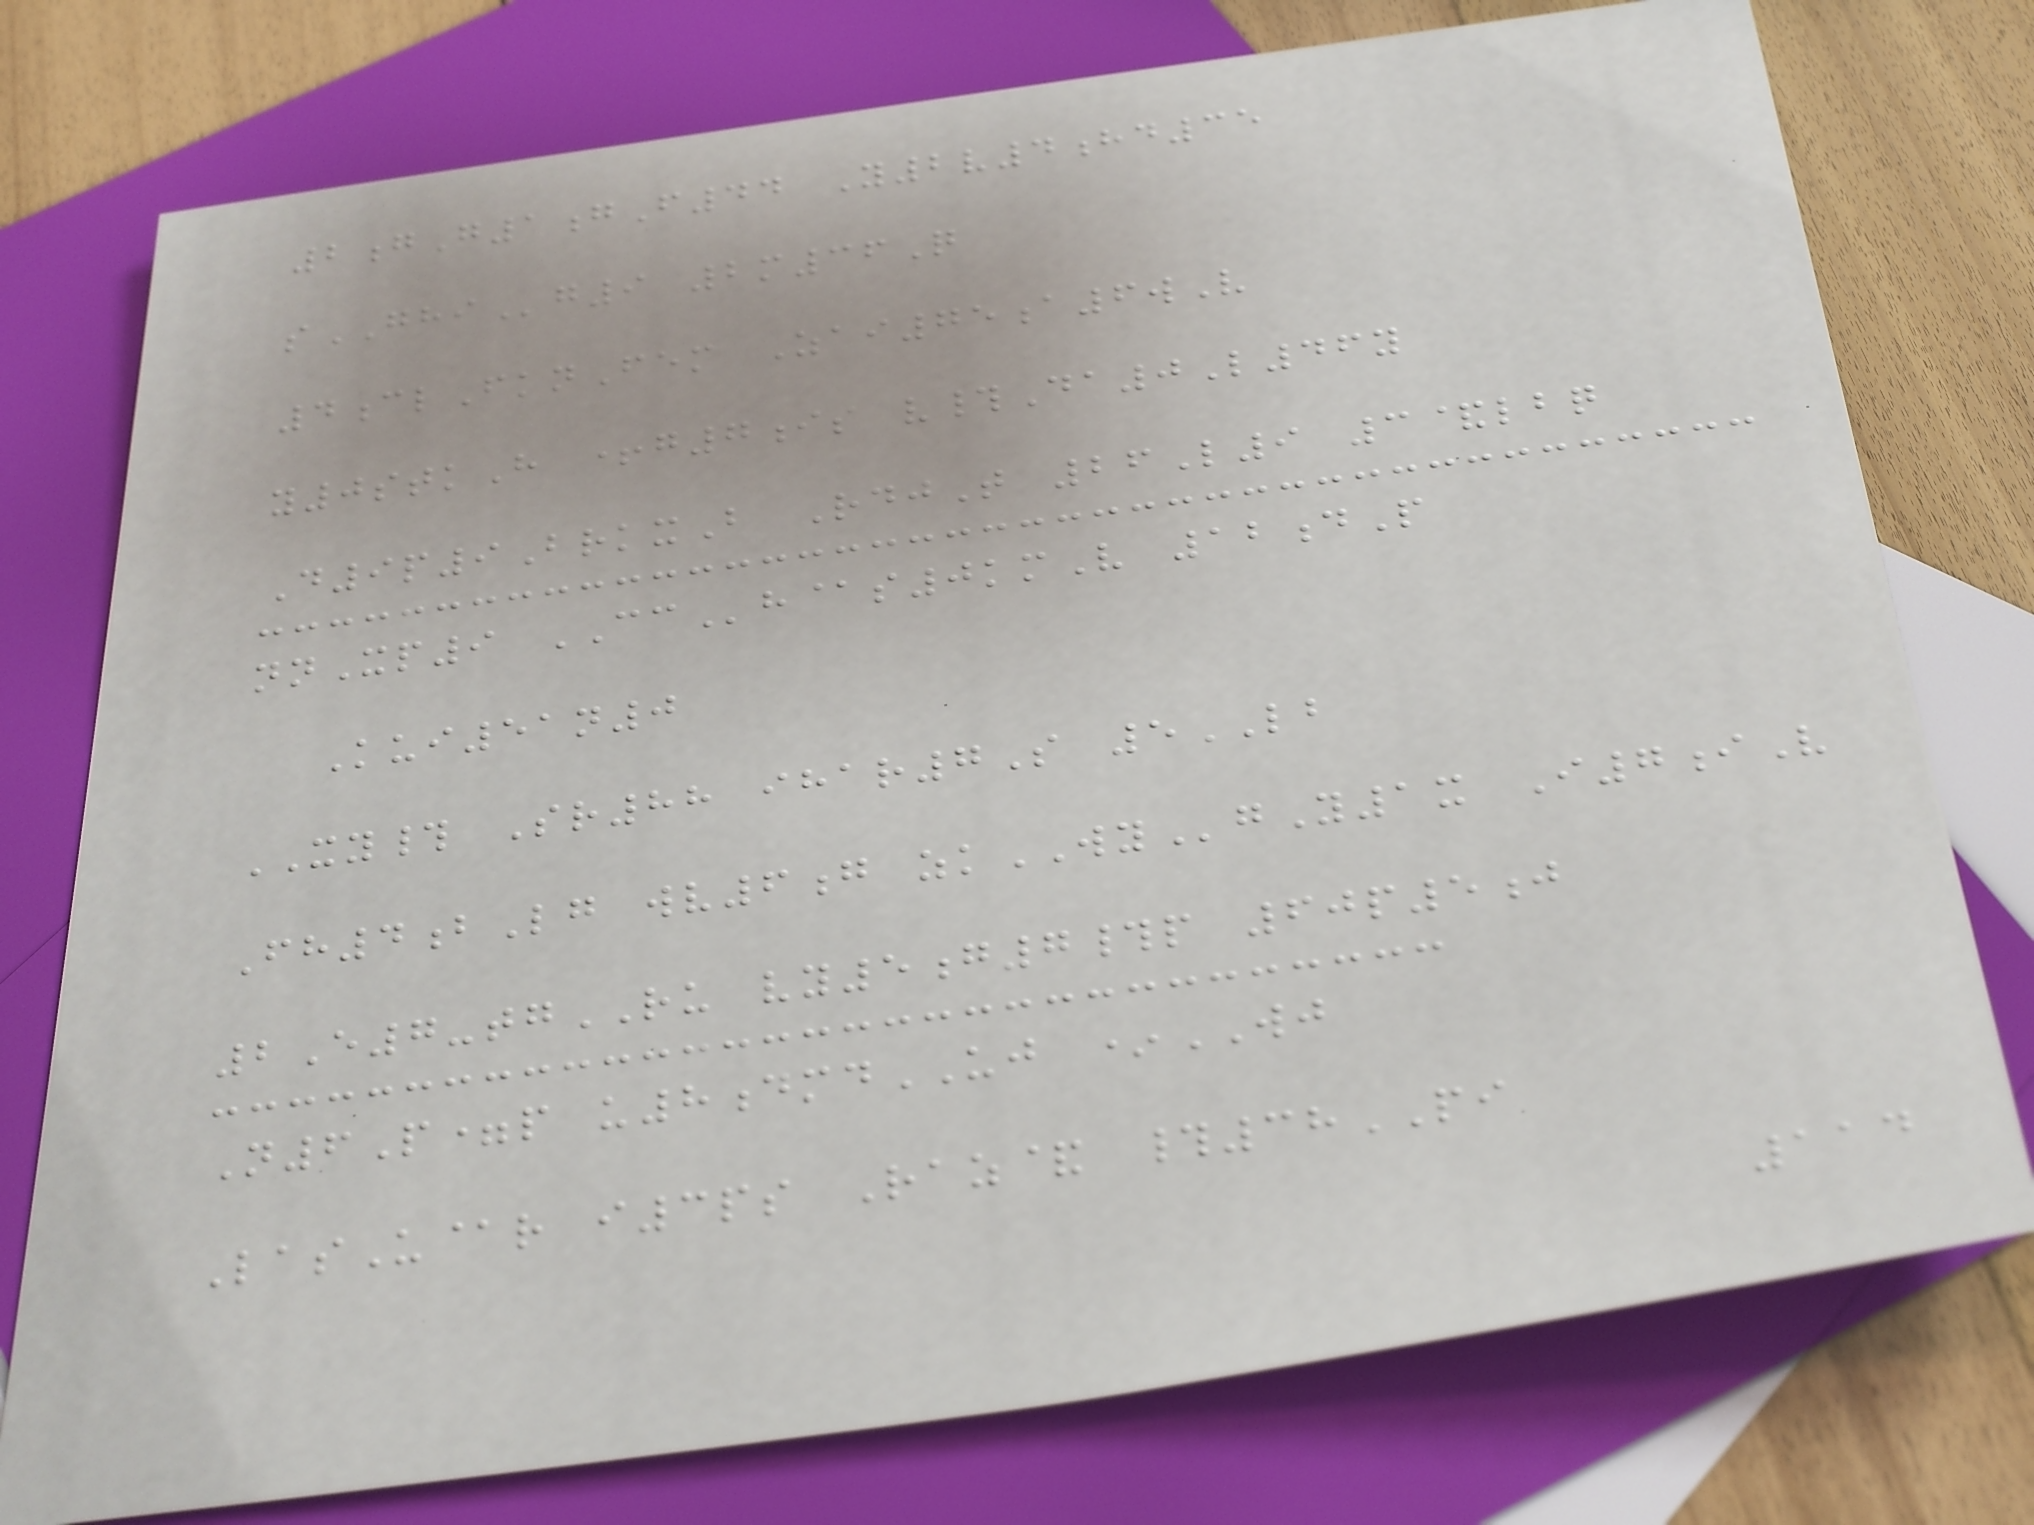2gG1gF44 Y2v4hd35
sGHIg9 2m36Q
4clFknFem Zai75a6wV
y0stkH +g7is v#Da0L46y
D9p9BrkxB RdjT 26L9 3&lbq
nnXp9 CCh@s0kmV 12dP
Kui51n0
XY# Sr88 ihar7S 5LB
Fh4bLg wv6g zkWYgY1x I7iV
2E7-tgRU vy5g7#p 60p5j
N6P=p u8dmdUJ *WJ
LasU@r i3ps Raz& #38PI
114
